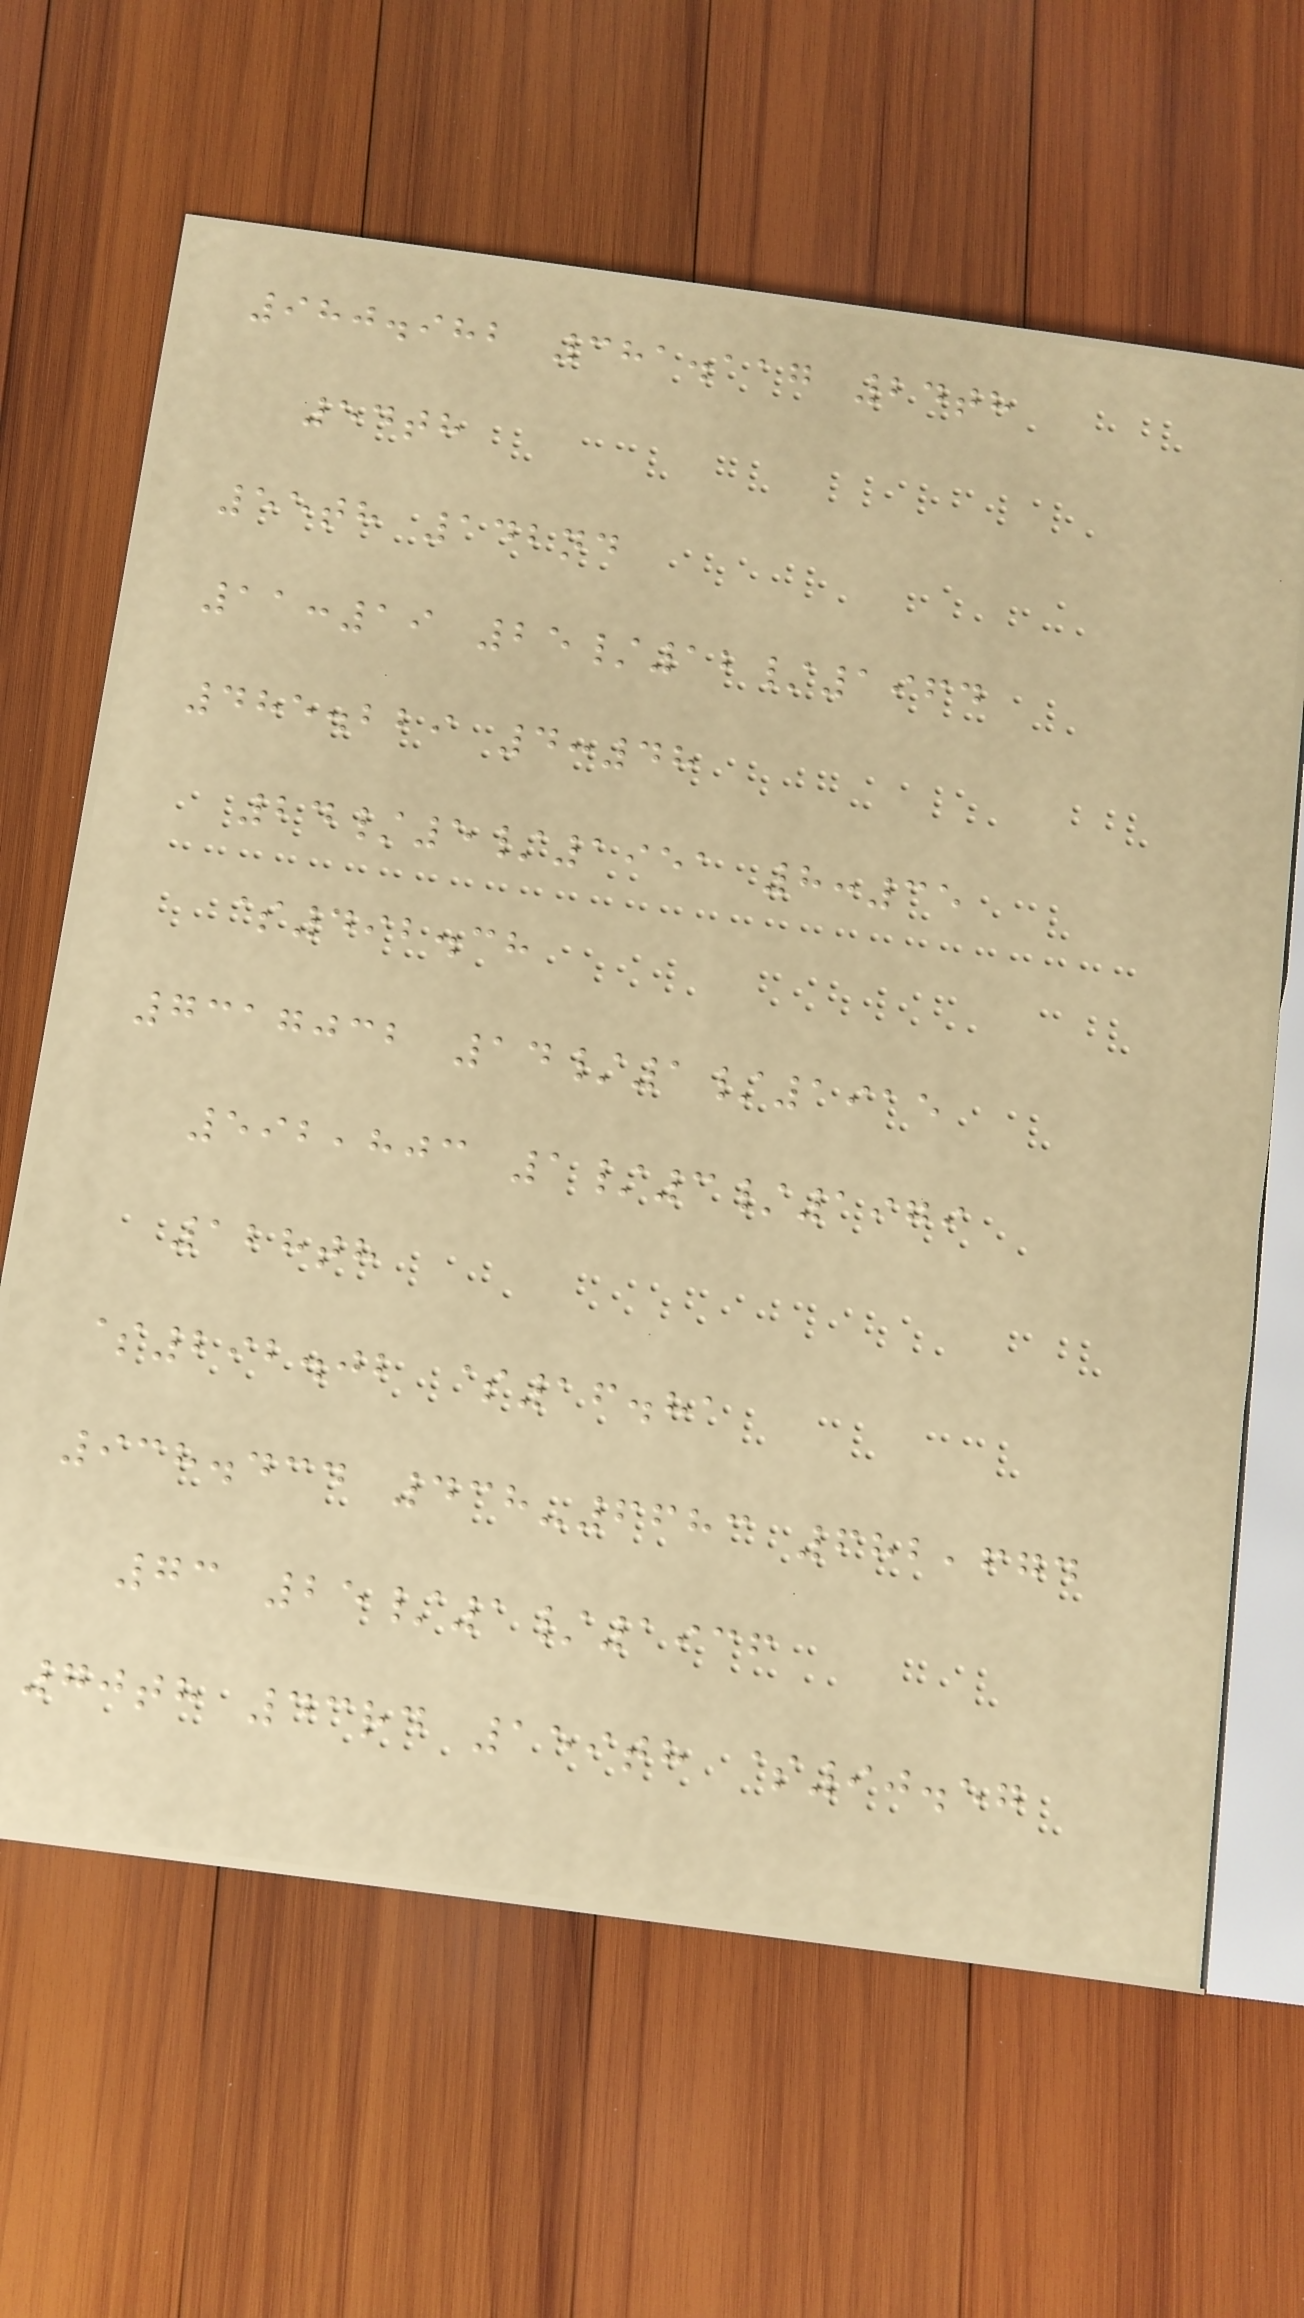980.982 381.117 24th
54th
55th 142nd
11:19 25/12/1964
485.229 4:48
24/5/1951 8:35
$492.38
7317032 14/1/1915
592,803 1/3/1979
128th
$292.02 $16.81
938.434 438-6683 682,674
73 25/1/1936
70th 43rd 159th $90.57
